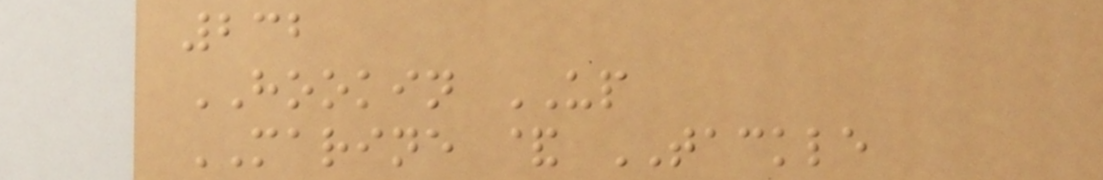232
HOOKIN UP
MARINE & TACKLE
